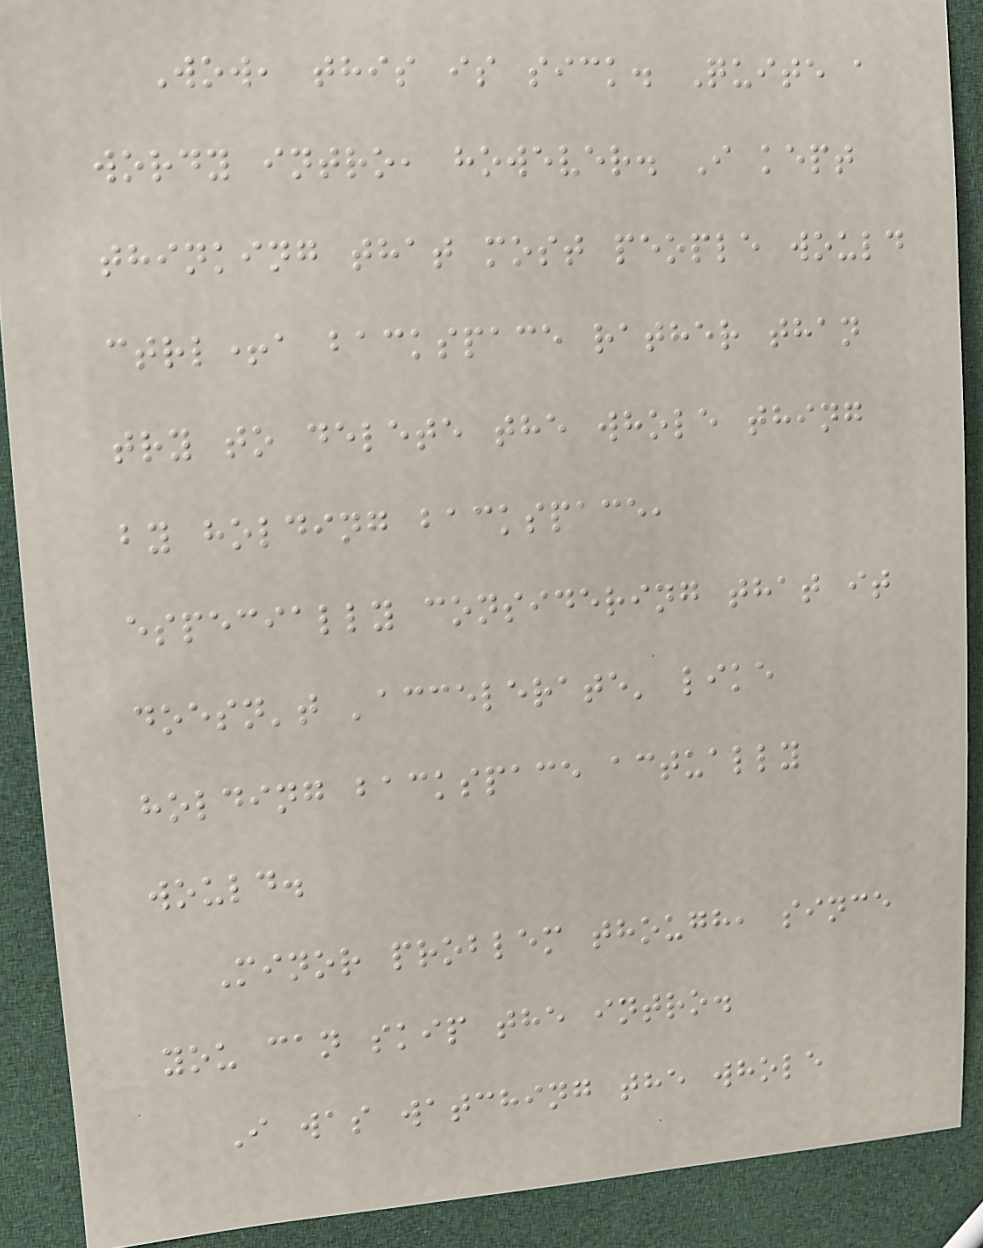Wow, this is sick. Quite a
wordy intro, however. I kept
thinking that most people would
ctrl+a backspace rather than
try to delete the whole thing
by holding backspace,
especially considering that it
doesn't 'accelerate' like
holding backspace actually
would.
Minor problem though, since
you can skip the intro.
I was watching the whole
